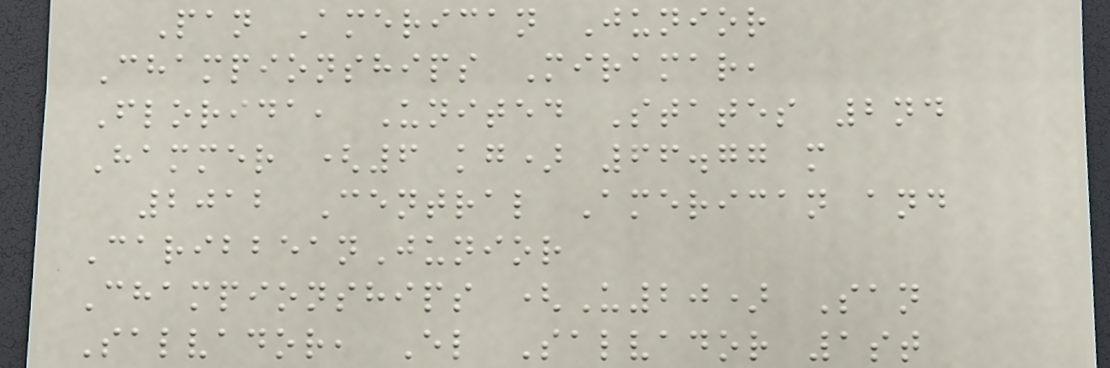Pan American Junior
Championships Miramar,
Florida, United States 2nd
Hammer (6 kg) 66.77 m
2012 Central American and
CaribbeanJunior
Championships (U20) San
Salvador, El Salvador 1st
